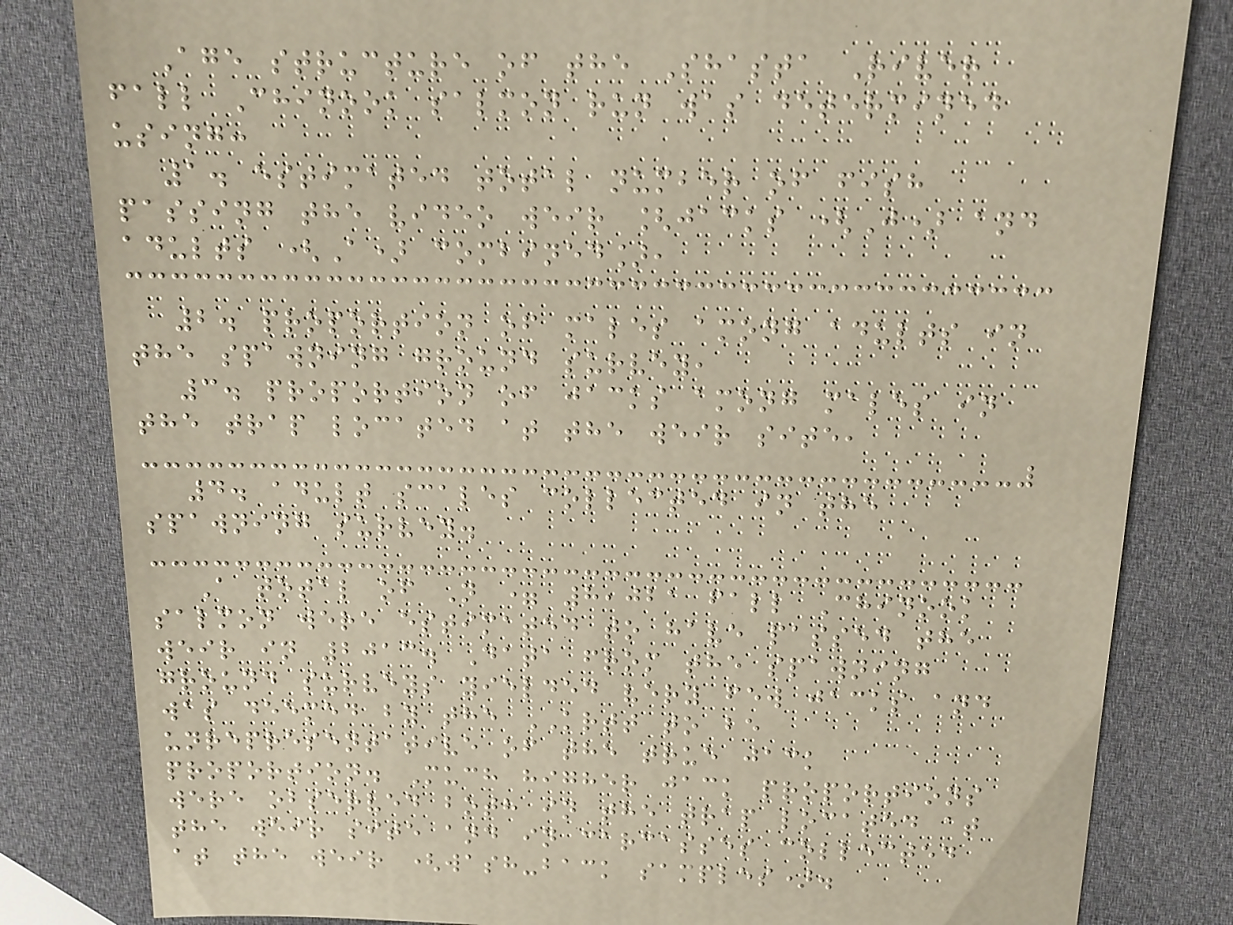Age structure of the Shasta River
fall Chinook salmon run was determined
using:
1. estimated total number of fish
passing the video weir [jacks (J) and
adults (A) combined],
2. proportion of males among adults in
the spawning ground survey,
3. proportion of jacks among males in
the trap located at the weir site,
4. adult scales collected in the
spawning survey.
A total of N = 8,021 fall Chinook
salmon were estimated to have passed the
weir in 2013. Data from the spawning
ground surveys yielded very few jacks and
was deemed by the KRTT to be
unrepresentative of the true jack
proportion. Much higher jack proportions
were observed both in the trap located at
the weir site and in carcasses collected
at the weir (wash-back samples).
